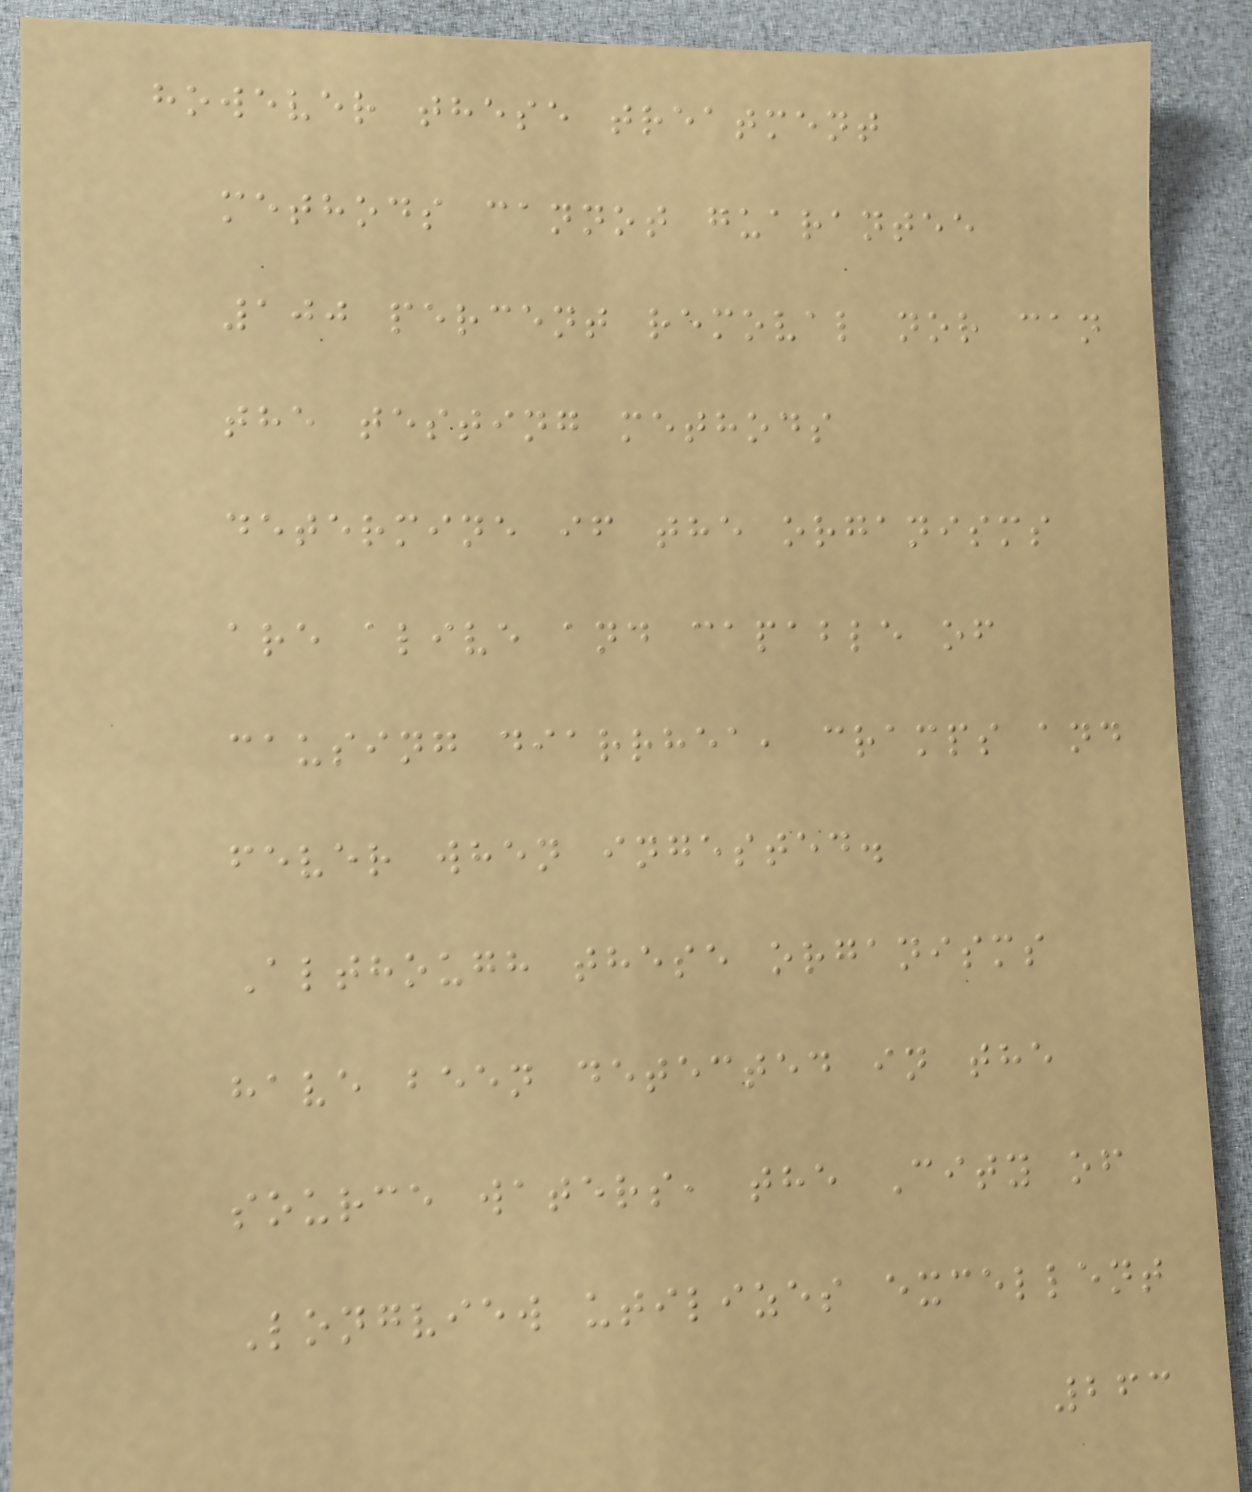however these treatment
methods cannot guarantee
100 percent removal nor can
the testing methods
determine if the organisms
are alive and capable of
causing diarrhea, cramps and
fever when ingested.
Although these organisms
have been detected in the
source waters, the City of
Longview utilizes excellent
263
